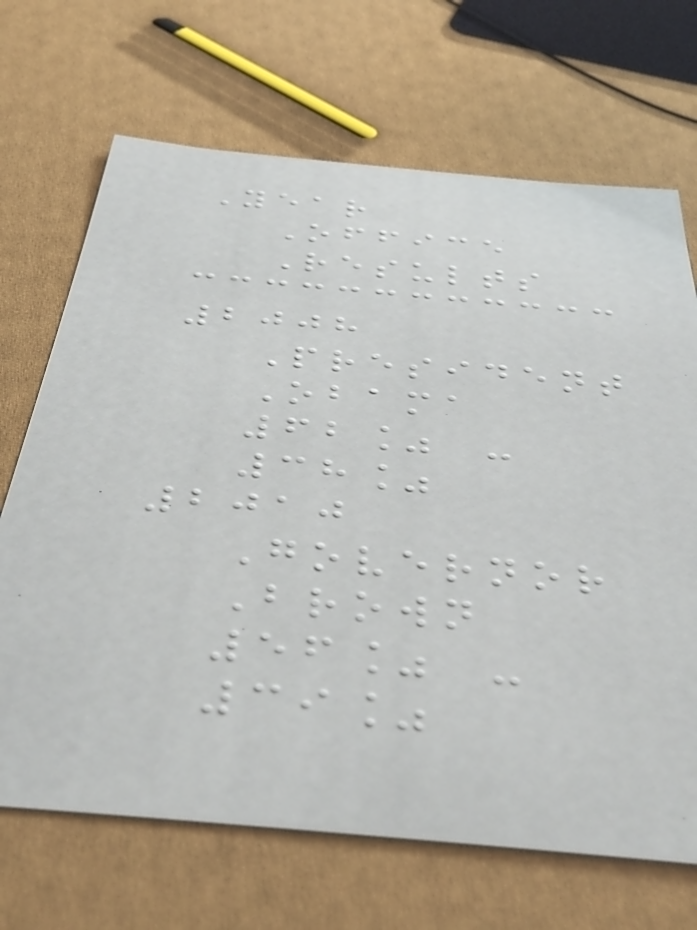Year
Office
Results
2008
President
Obama
62% -
38%
2010
Governor
Brown
56% -
39%
